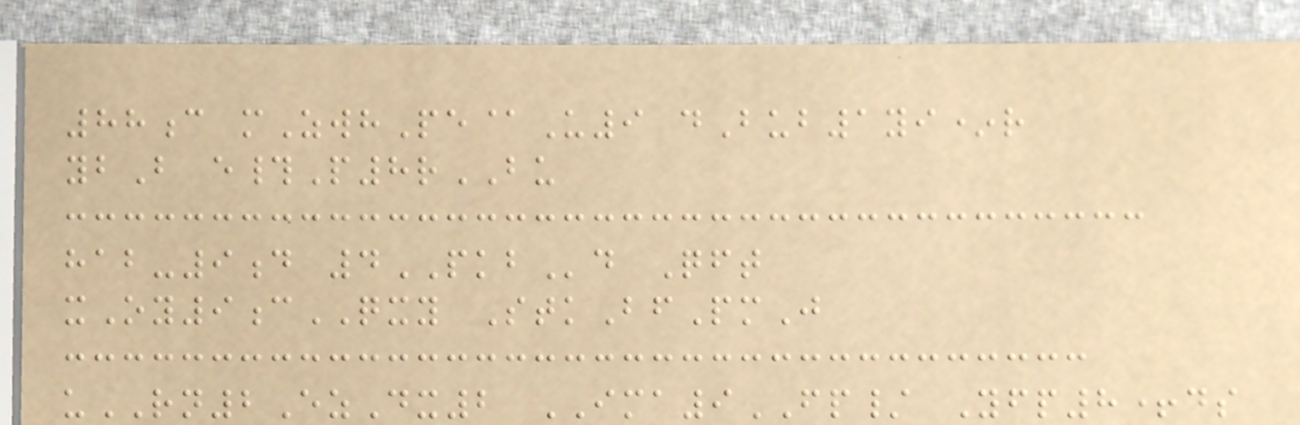88c mZwhPe@U9 dBub1yi*r
ybB e#P8rBU
hab-9d 4PKBd Qft
xOy9cQXY StkBfPmJ
uRN2EzDx2 IMA9FP/ Yfp8+ds
